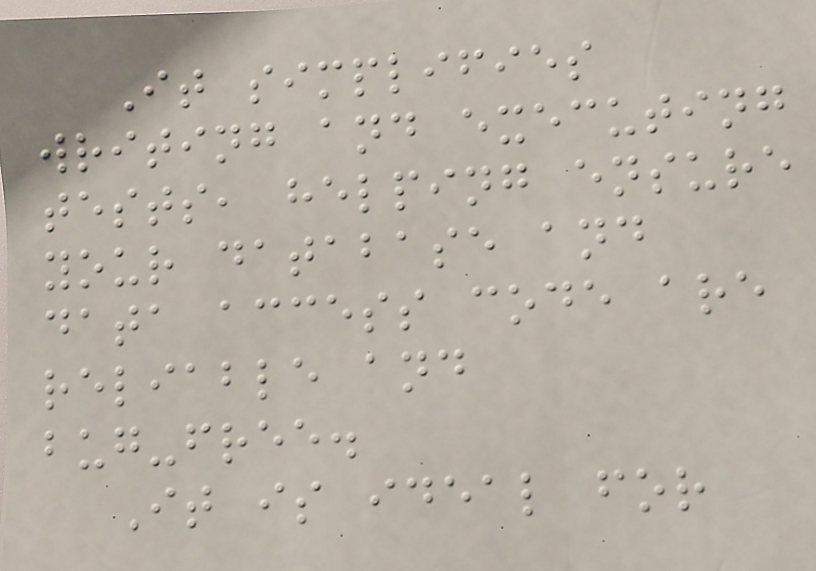It simplifies
writing and executing
tests, helping ensure
your database and
data access code are
reliable and
bug-free.
It is ideal for
